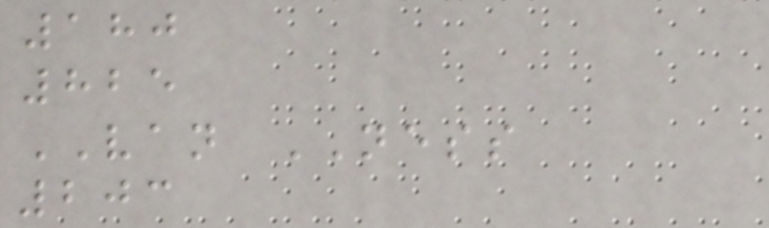180
825
VAN NESS
203
